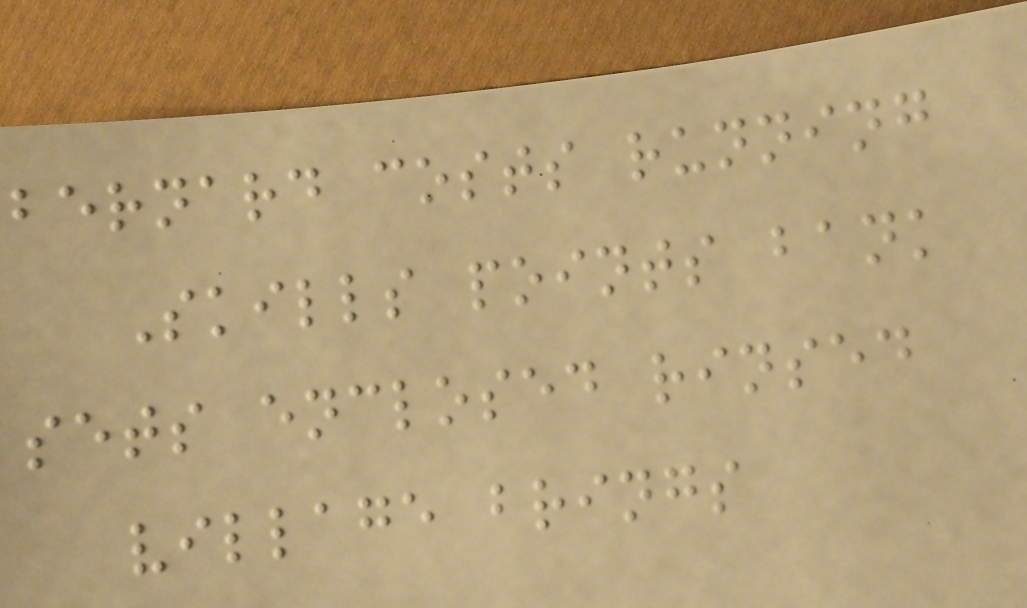bernard costs running
Skills points bank
sets enclosed rinsed
village brings
